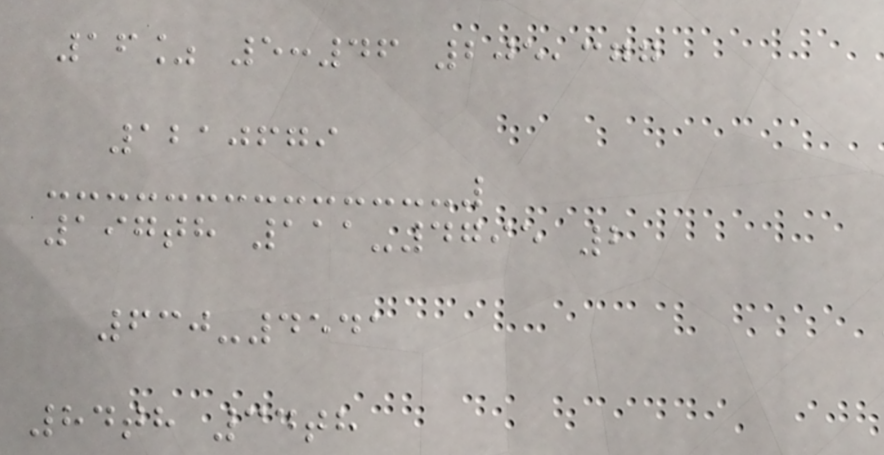16% 5:46 205,377
1210679
197th 111-4795 2
630-4541
84th 34th
